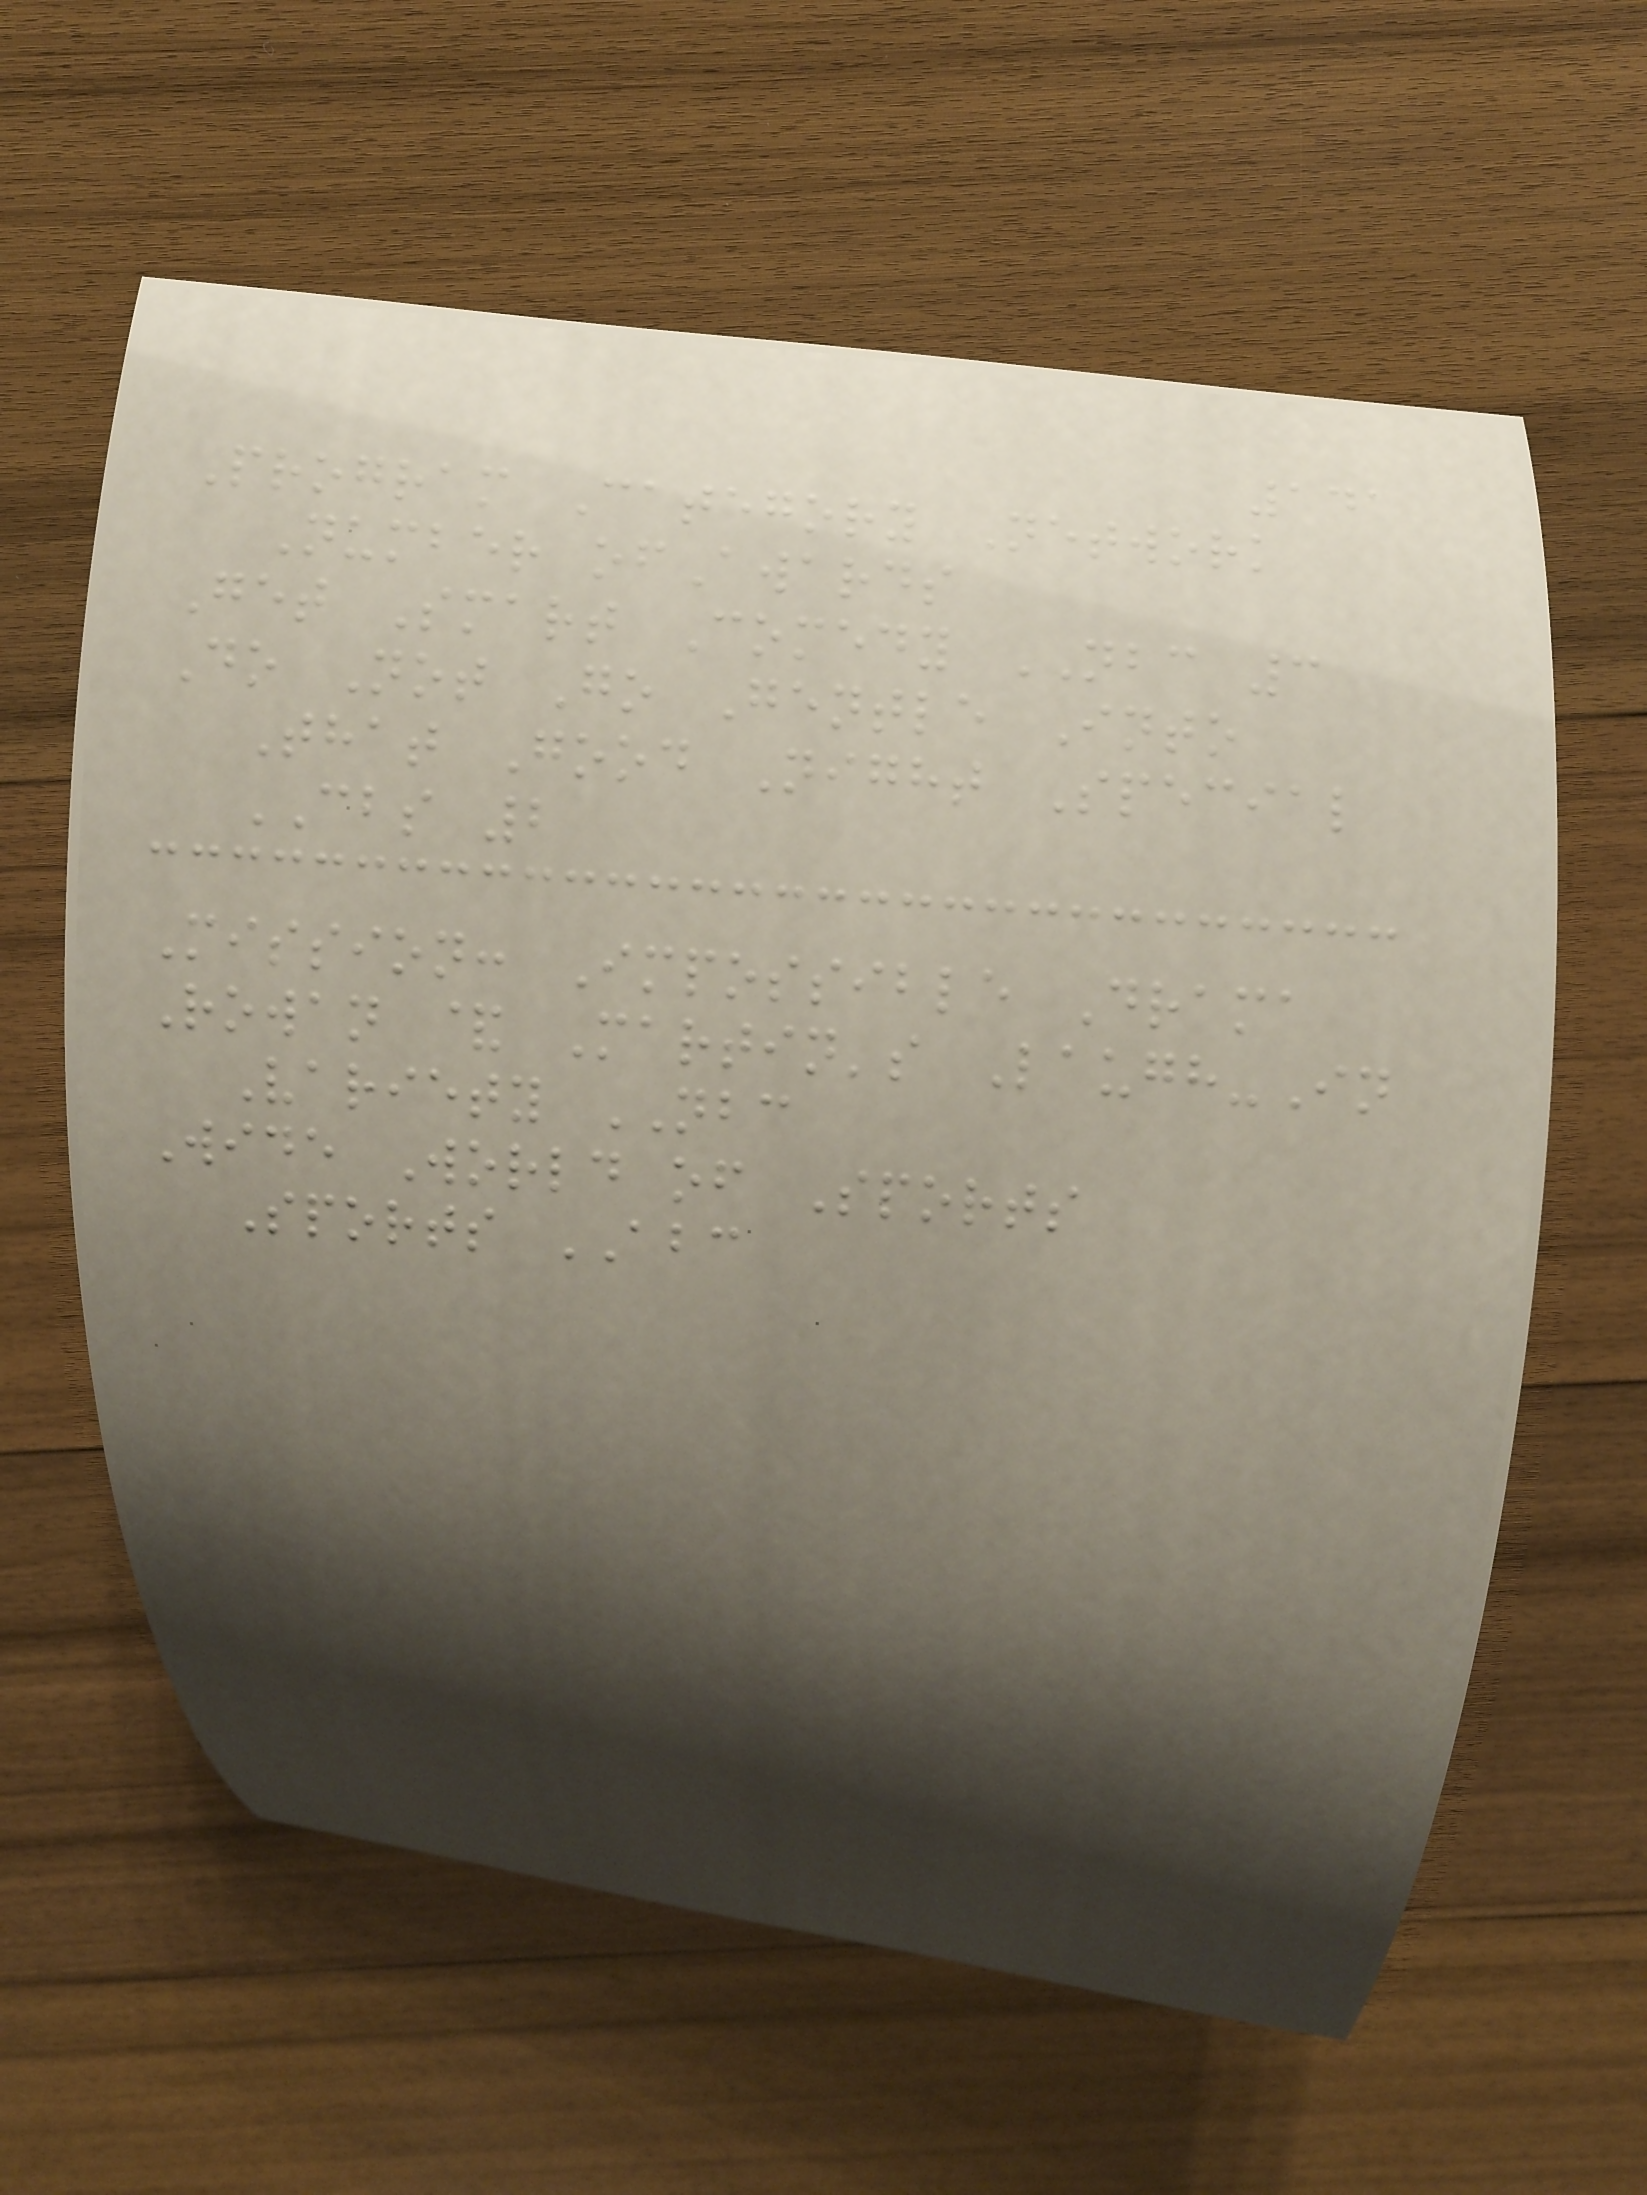141
Program Category Network
Number ofAwards
Get Smart Comedy NBC 3
Do Not Go Gentle Into
That Good Night Special
CBS 2
Mission: Impossible Drama
Rowan & Martin's Laugh-In
Variety NBC
Wide World of Sports
Sports ABC
